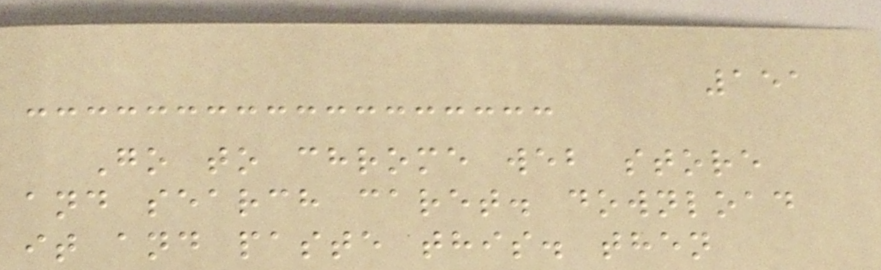151
Go to chrome web store
and search caret. download
it and paste this. then
